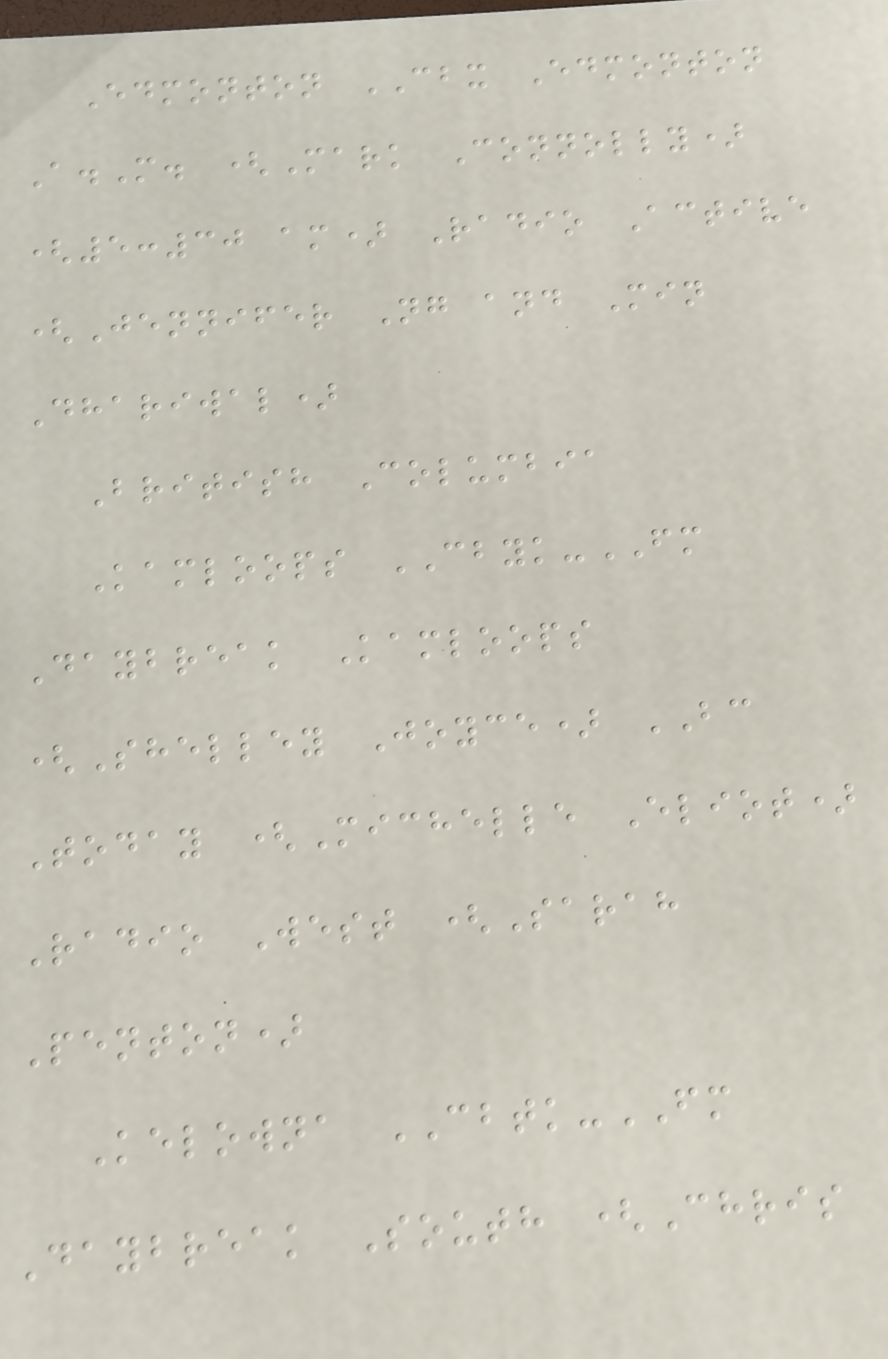Edmonton CBX Edmonton
A.M. (Mark Connolly)
(5:30 am) Radio Active
(Jennifer Ng and Min
Dhariwal)
British Columbia
Kamloops CBYK-FM
Daybreak Kamloops
(Shelley Joyce) BC
Today (Michelle Eliot)
Radio West (Sarah
Penton)
Kelowna CBTK-FM
Daybreak South (Chris
